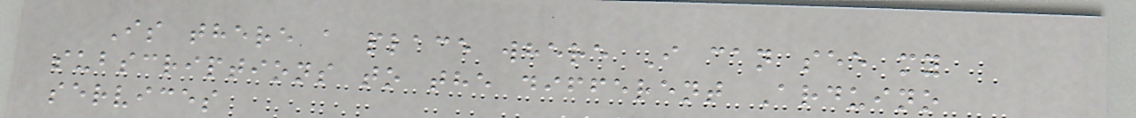Is there a place where I can see my
subscriptions to the different Arduino
services
